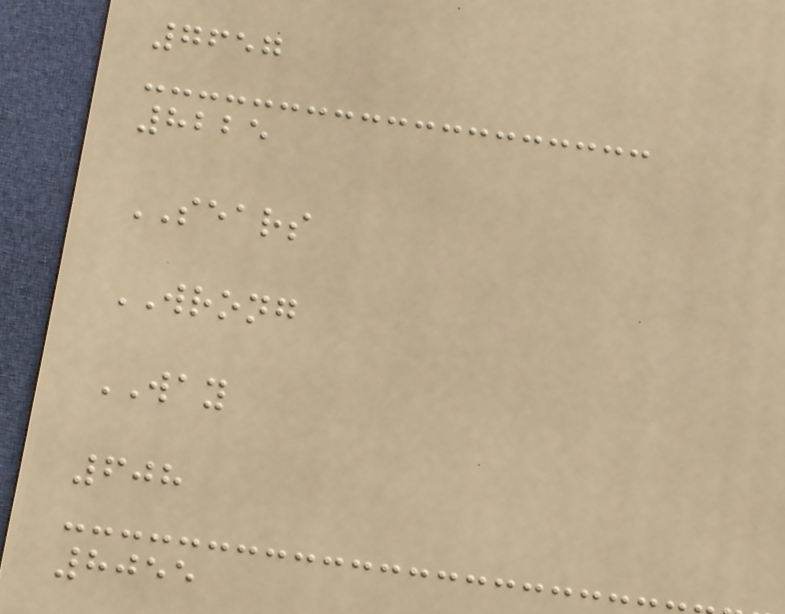7657
8225
SEARS
WRONG
WAY
608
8055
